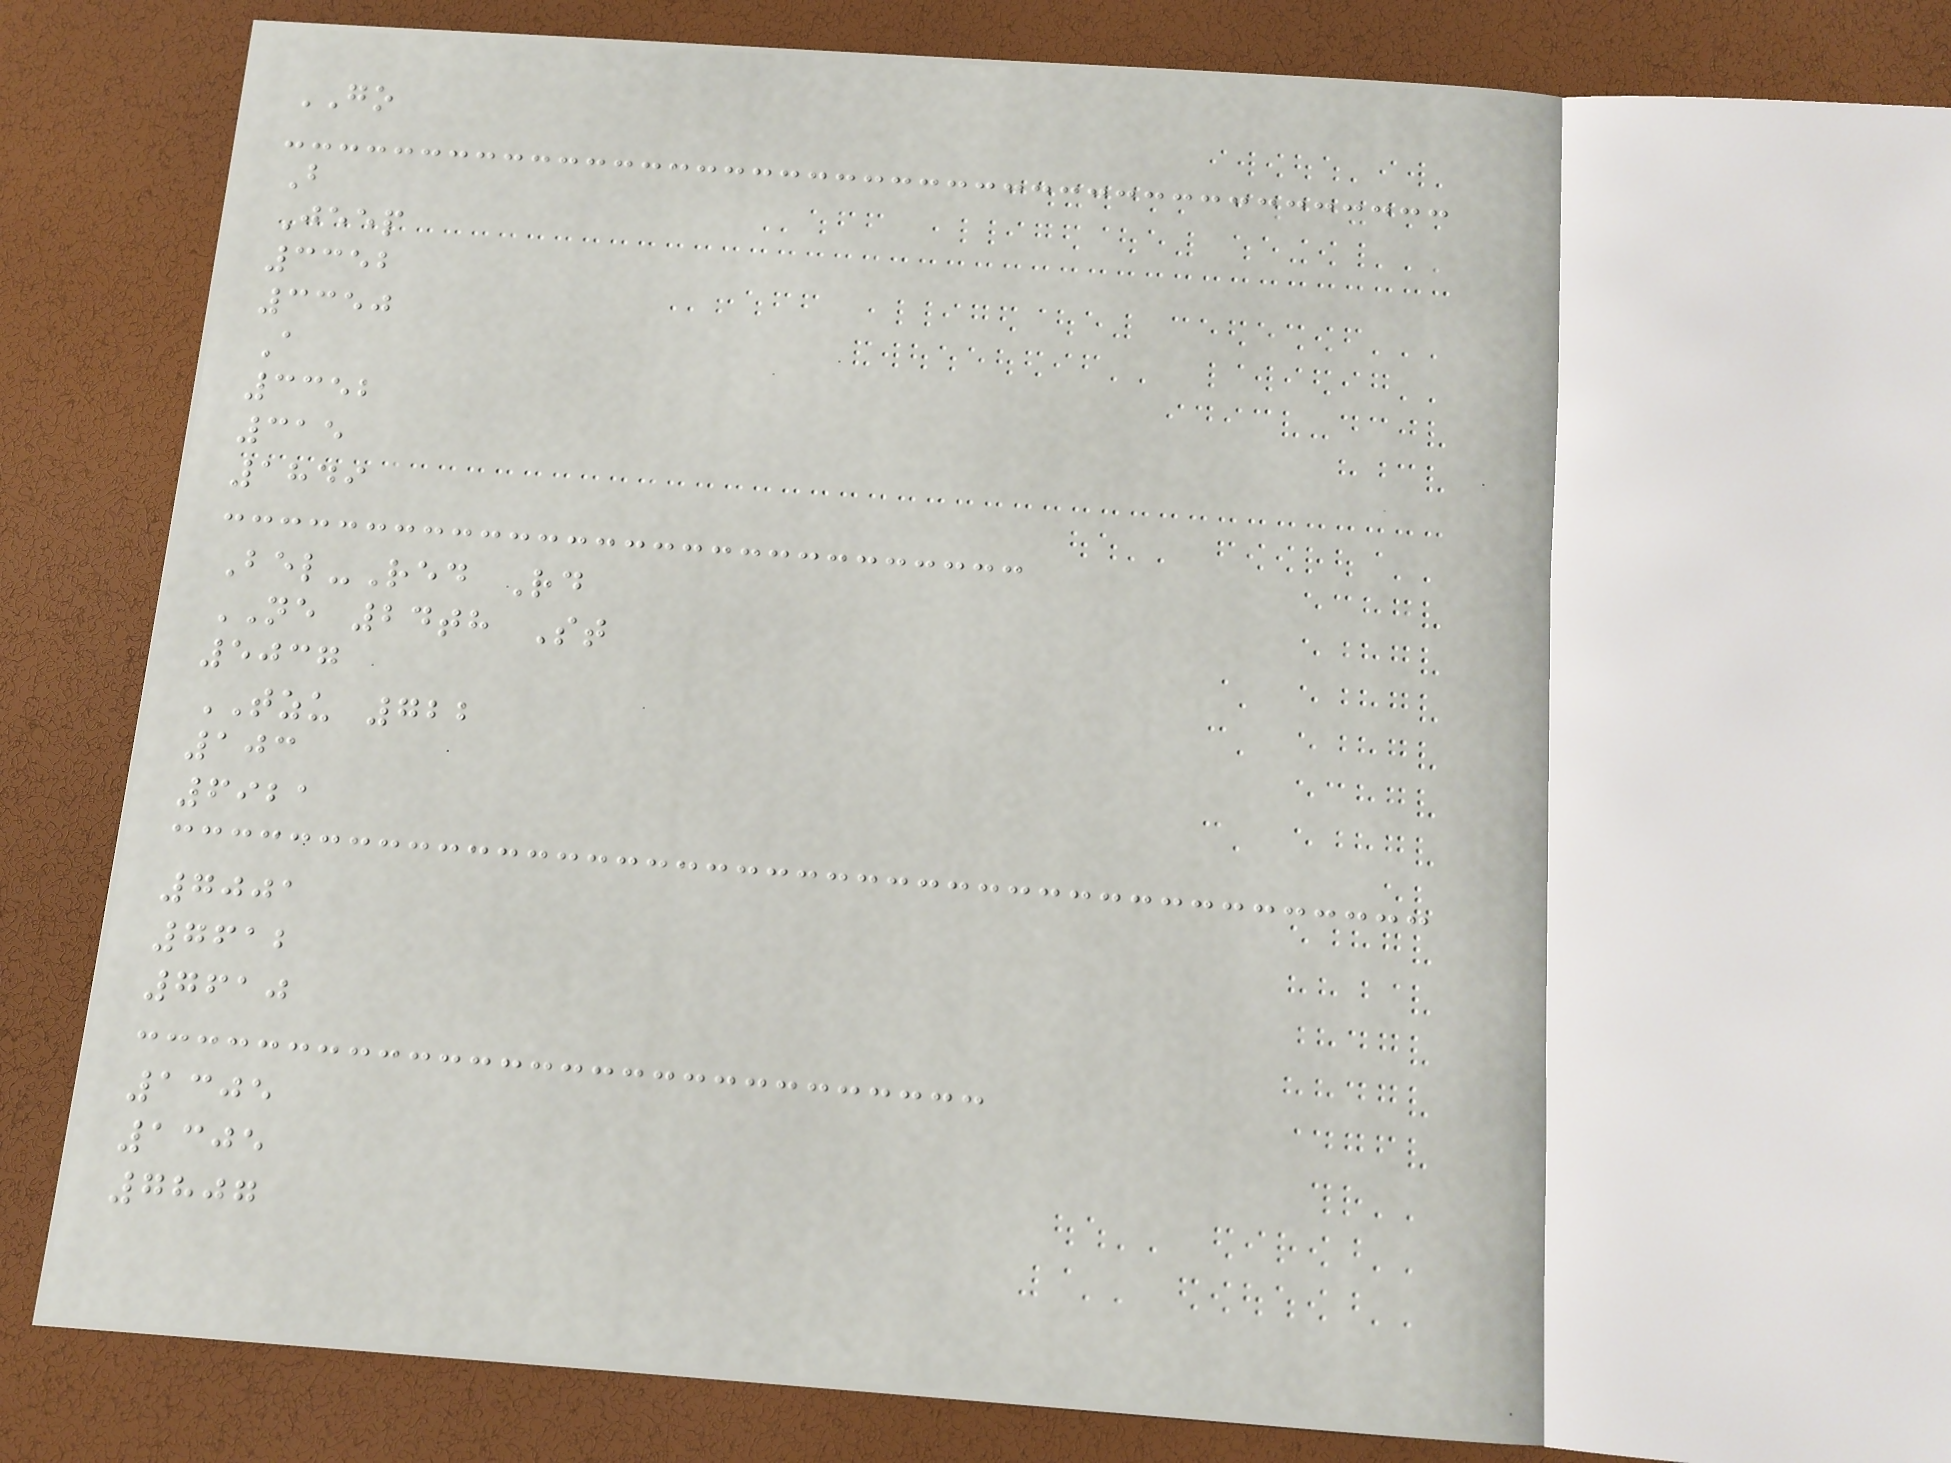GO
B
Jeep
3352
3350
A
3352
315
1849
Bel-Red Rd
NE 24th St
5037
TZU 722
103
6921
7001
7612
7610
1305
1305
7807
